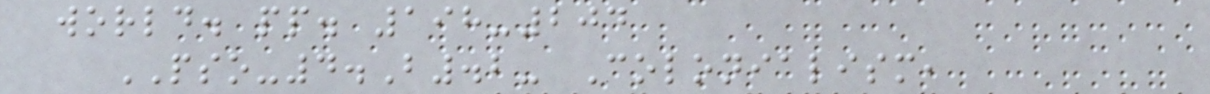world. pp. 198-204
PSO-4.B.2- Colonialism,
